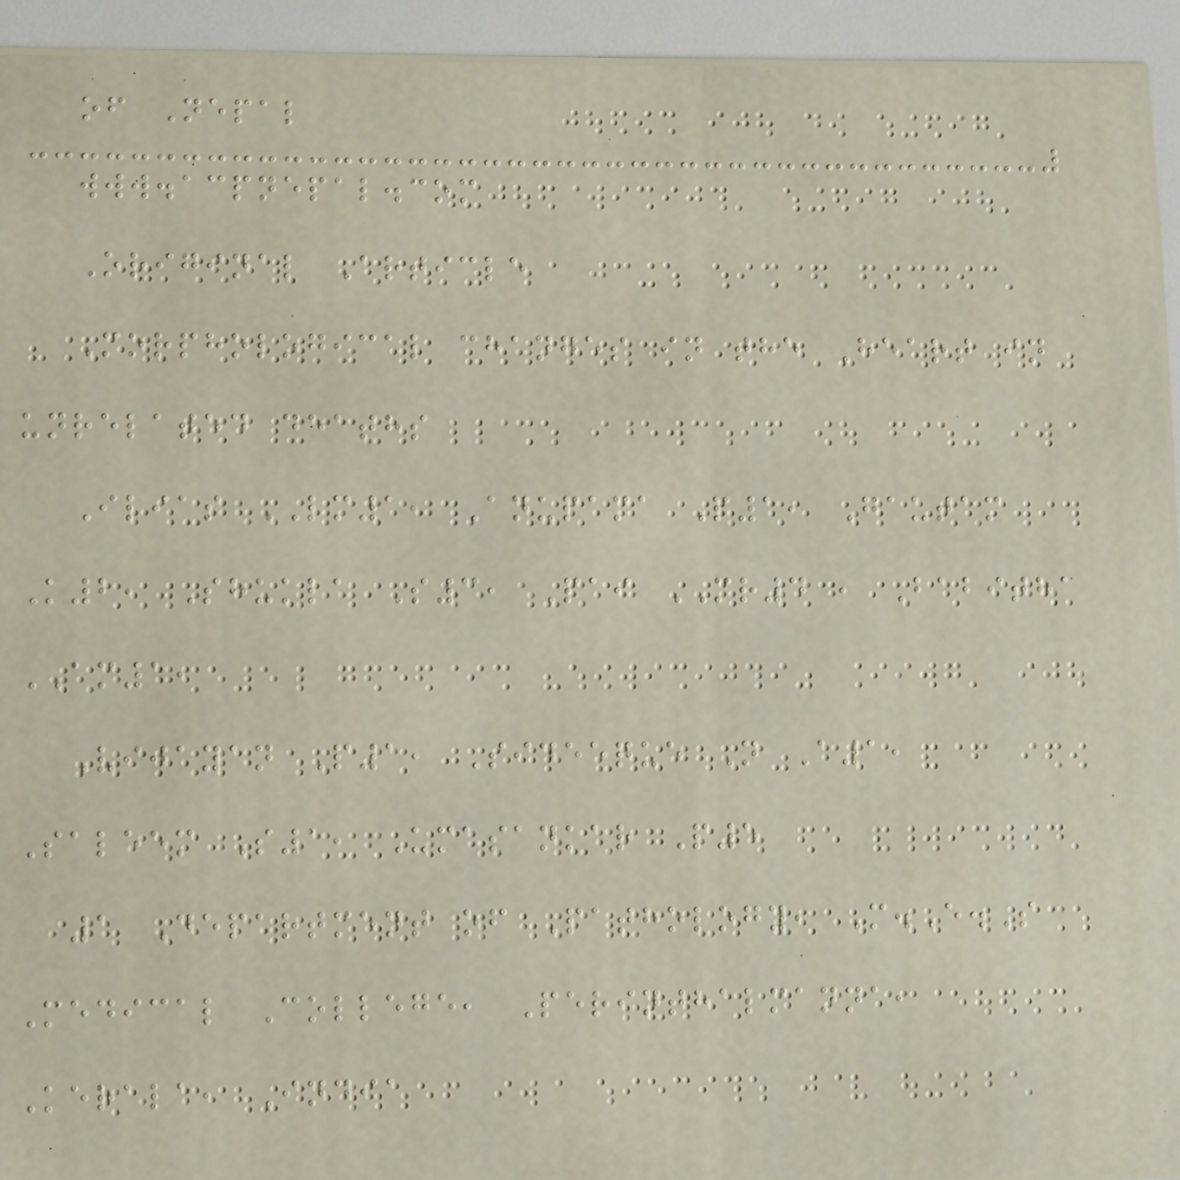of Nepal
www.acpnepal.com
Original Article
Morphological changes in the Heart in
unrelated deaths
Ilias LM1, Anupama P1, Gautam
K2, Shukla S3, Pai MR4 , Babitha
AM1,
Vijayan P1, Sideeque N A1,
Saleem S1, Umasankar P5
1 Department of Pathology, M.E.S
Medical College, Perinthalmanna,
Kerala, India
